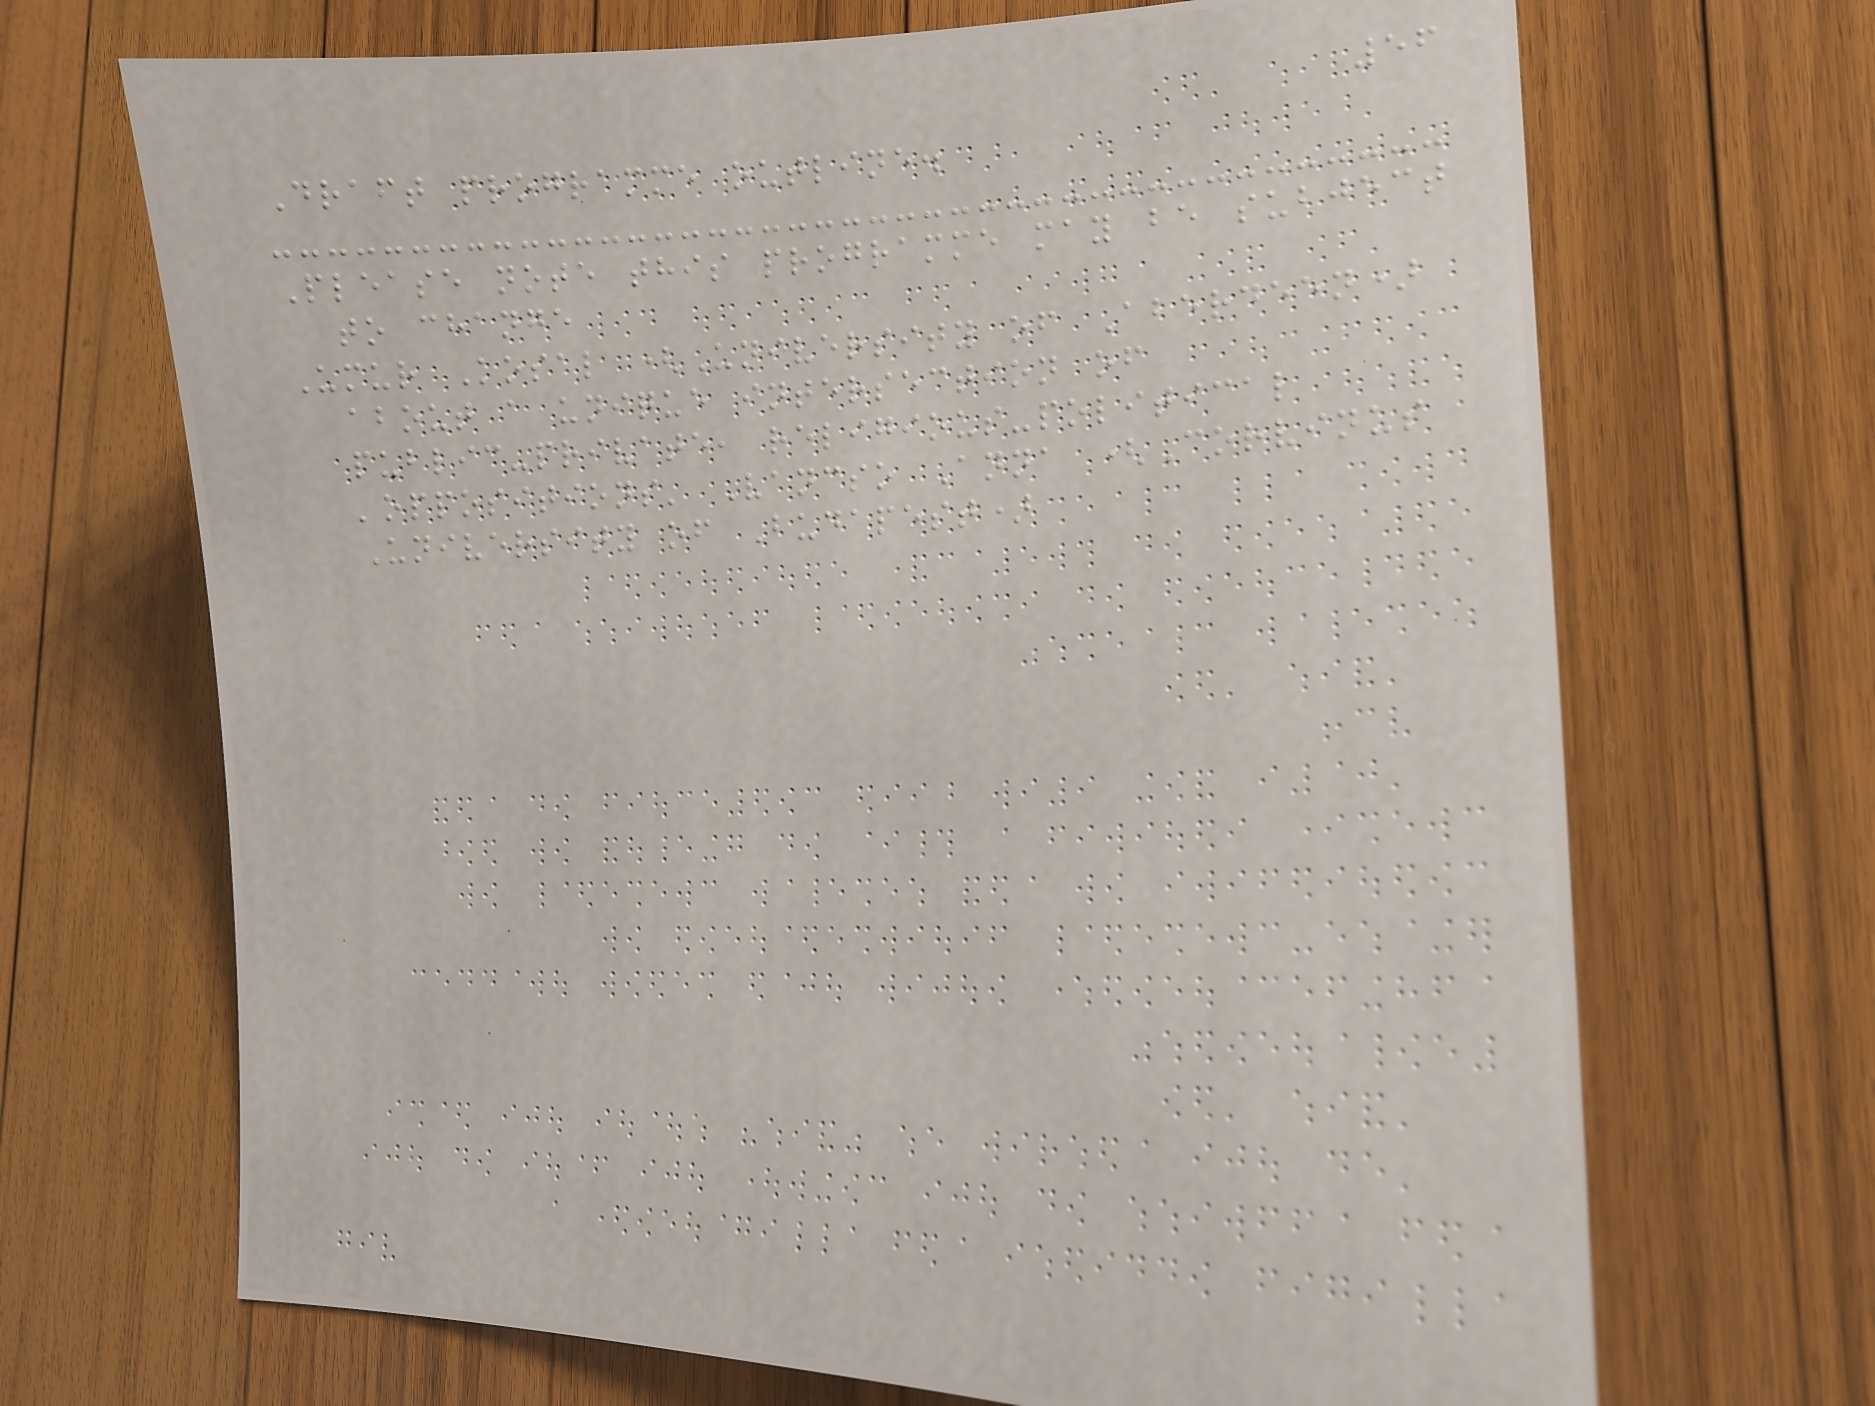56
Draft programme outline.
Please note this programme may be subject
to change
Umur Kosal (University of Aberdeen)
about a unique intersection of
public-private, religious-political
'oppositions' Vancso Anna (Corvinus
University of Budapest)
